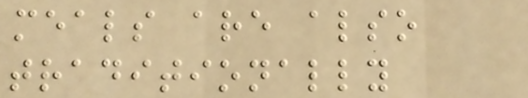meals are also
traditionally
